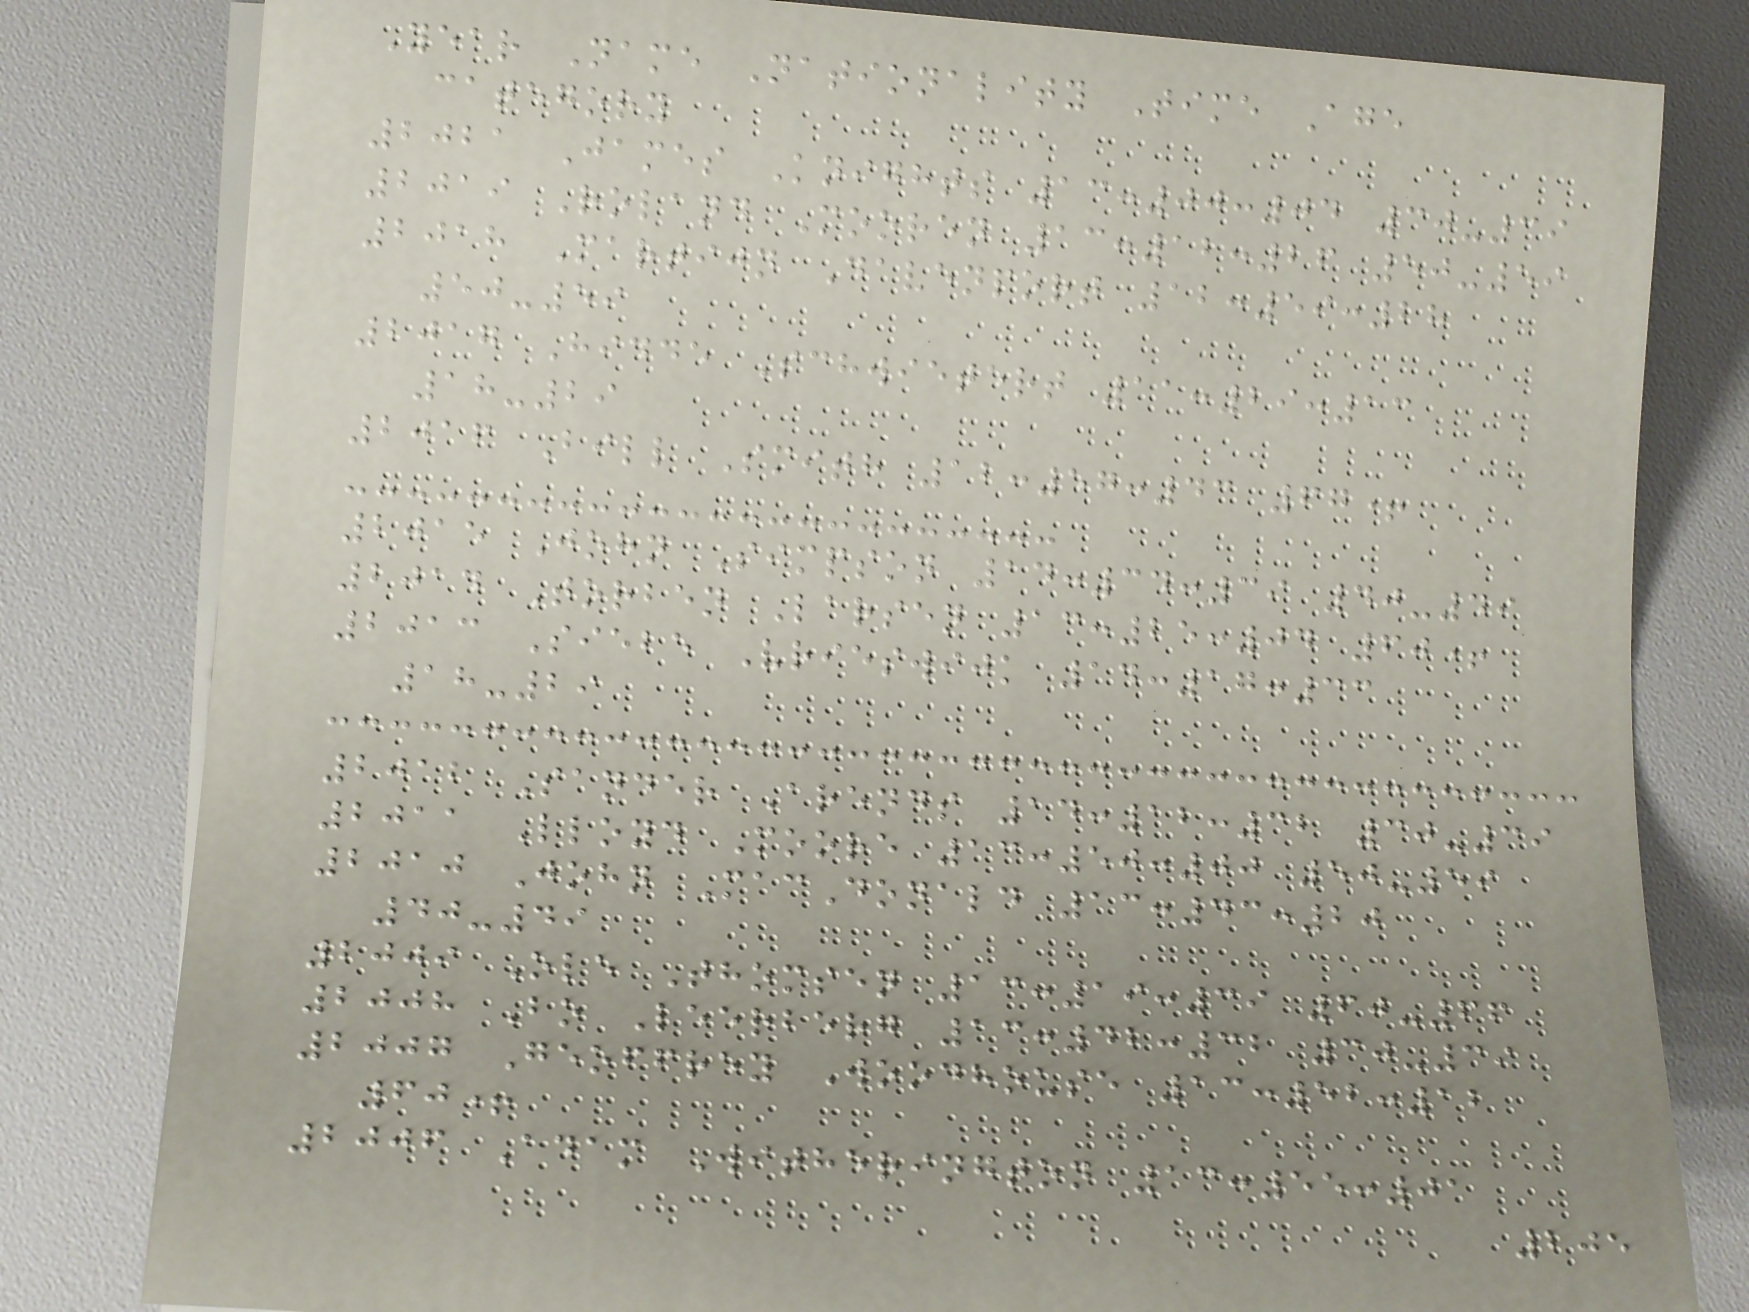Year Name Nationality Time Age
category
2021 James Knights 13:00:04 30-39
2019 Roland Mooren 13:12:26 50-59
2018 Martijn Davenport 12:59:28
50-59
2017 Hidde Schwietert 11:29:13
18-29
2016 Bill Smith 12:57:43 67+
2015 John Simpson 14:34:39 40-49
2014 Torben Larsen 13:25:04 60+
2013 Siebe Vrieswijk 14:17:33
18-29
2012 Sander Arends 14:12:32 30-39
2011 Lloyd Moore 13:50:00 50-59
2010 John MacDonald 13:43:20
40-49
2009 Ole Thomsen 13:19:39 60-66
2008 Bo Leerberg 13:42:32 30-39
2007 Geoffrey Woodhouse 13:52:12
60+
2006 Adam Witherington 13:55:01
205
